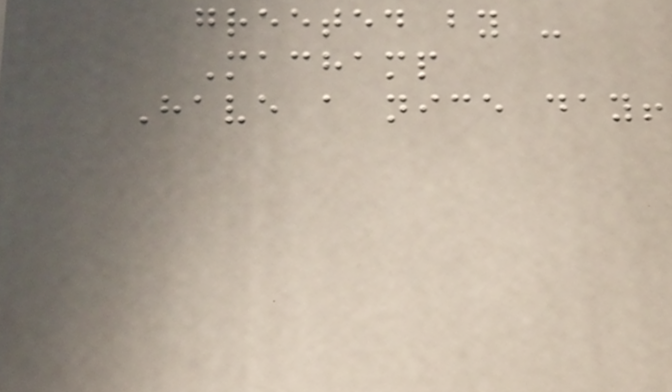greeted by -
Machamp
Have a nice day!
